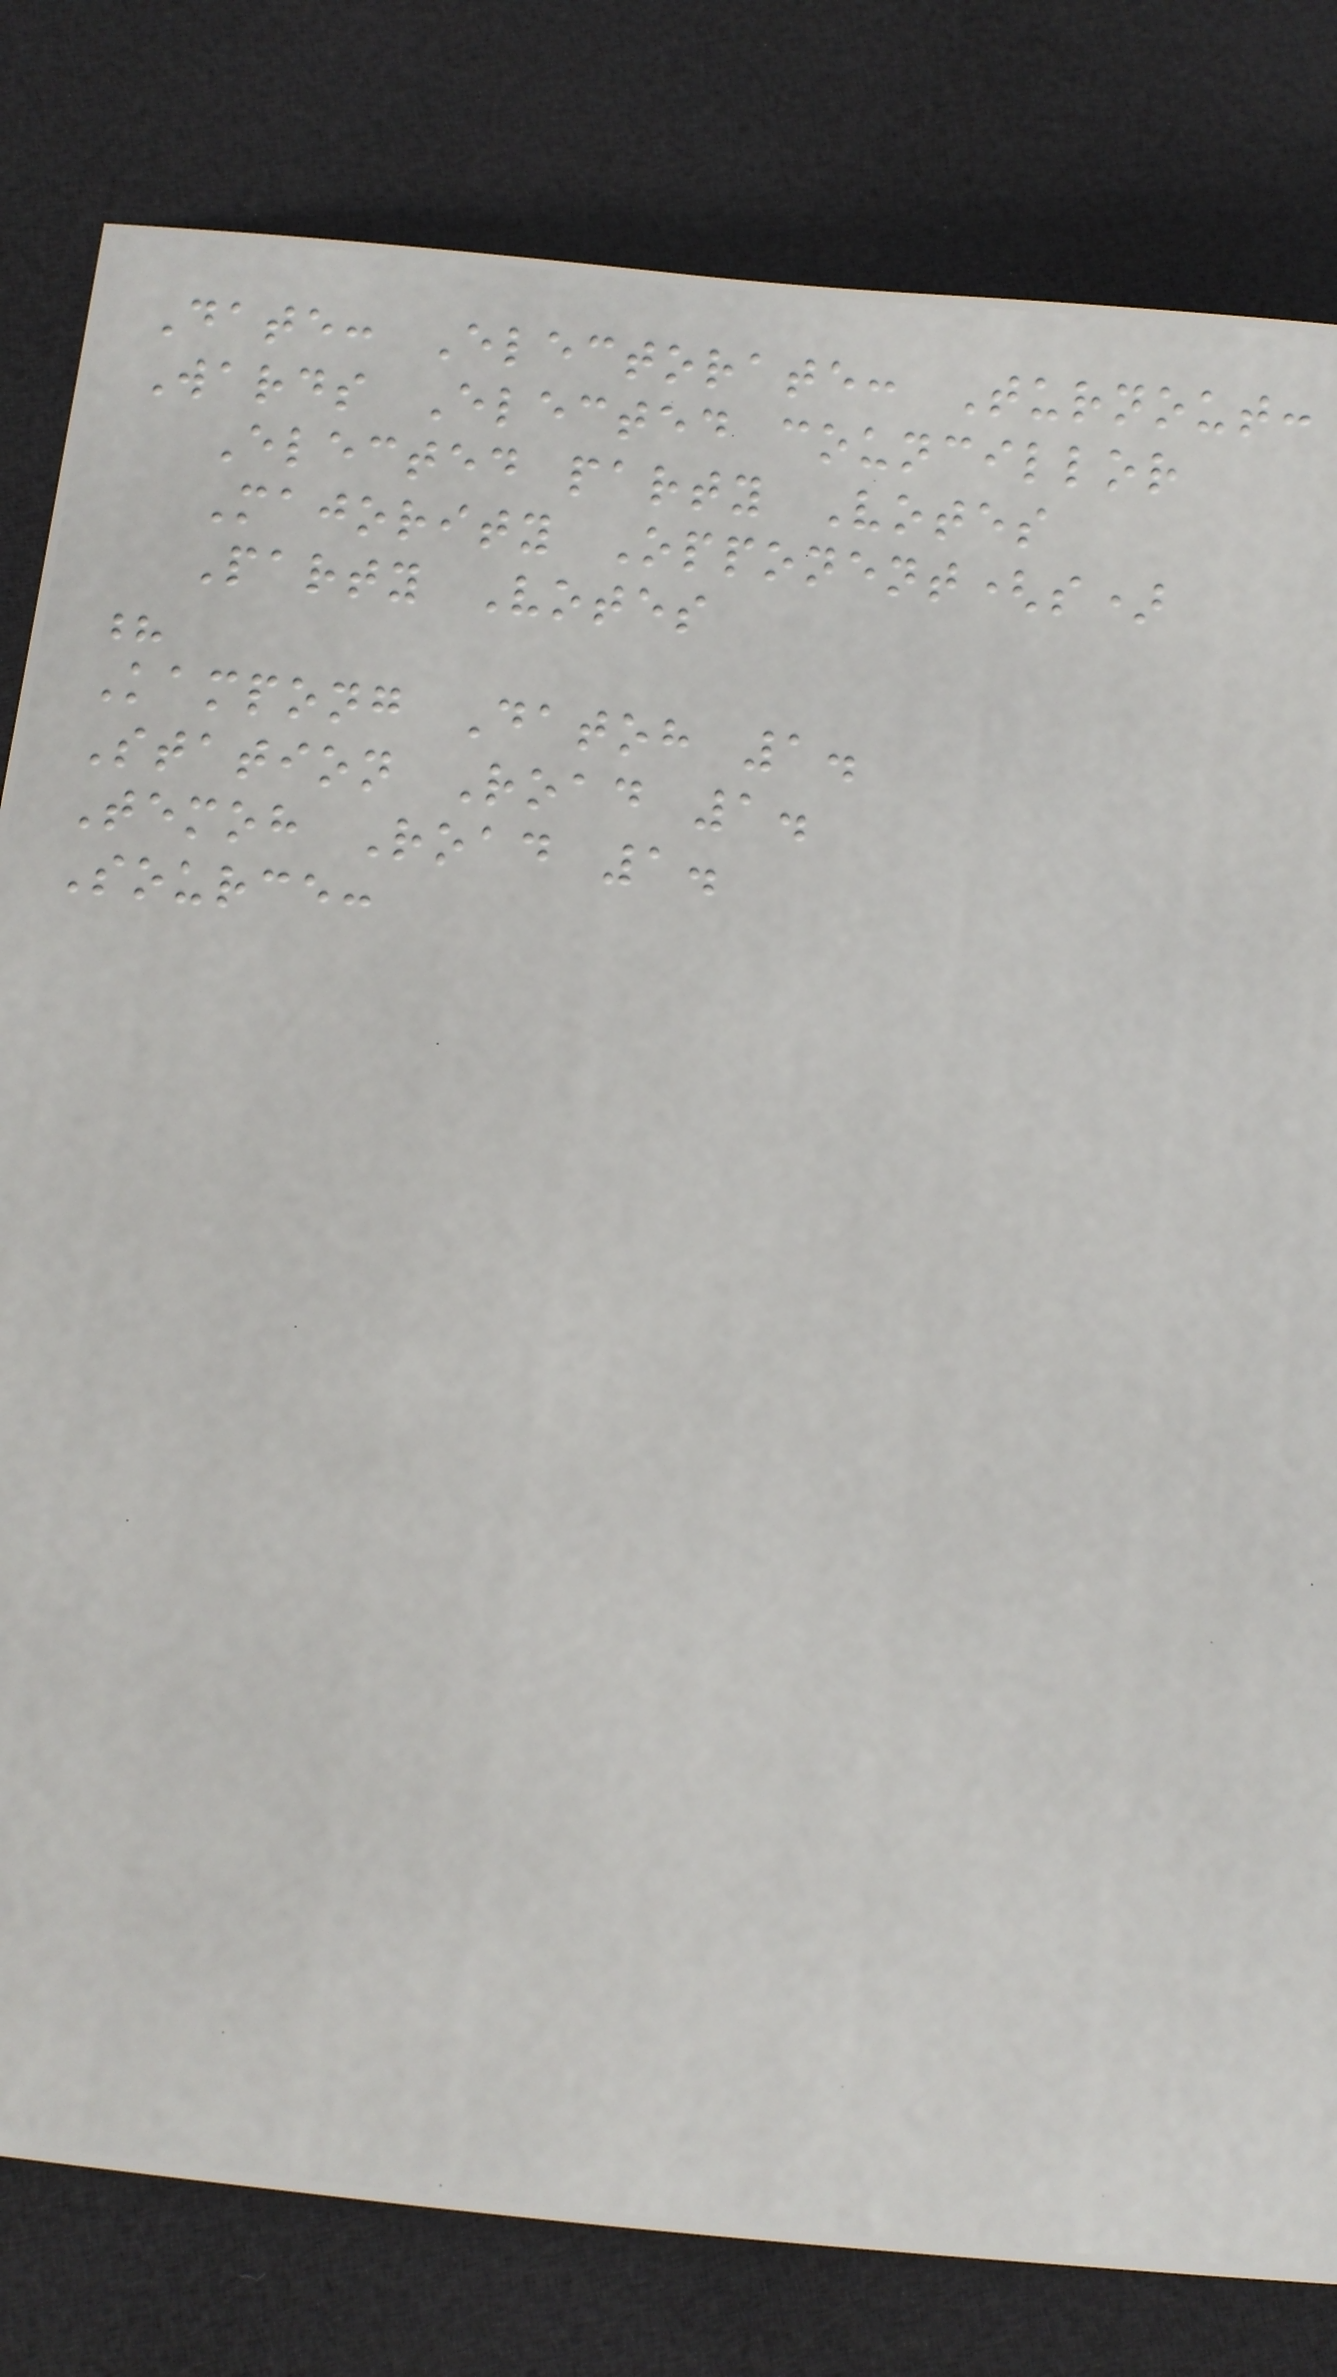Date: Electorate: Turnout:
Wards Elected councillor
Elected party Votes
Majority Opponent(s)
Party Votes
?
Kampong Datoh 1.
Station Road 1.
Temoh Road 1.
Source:
